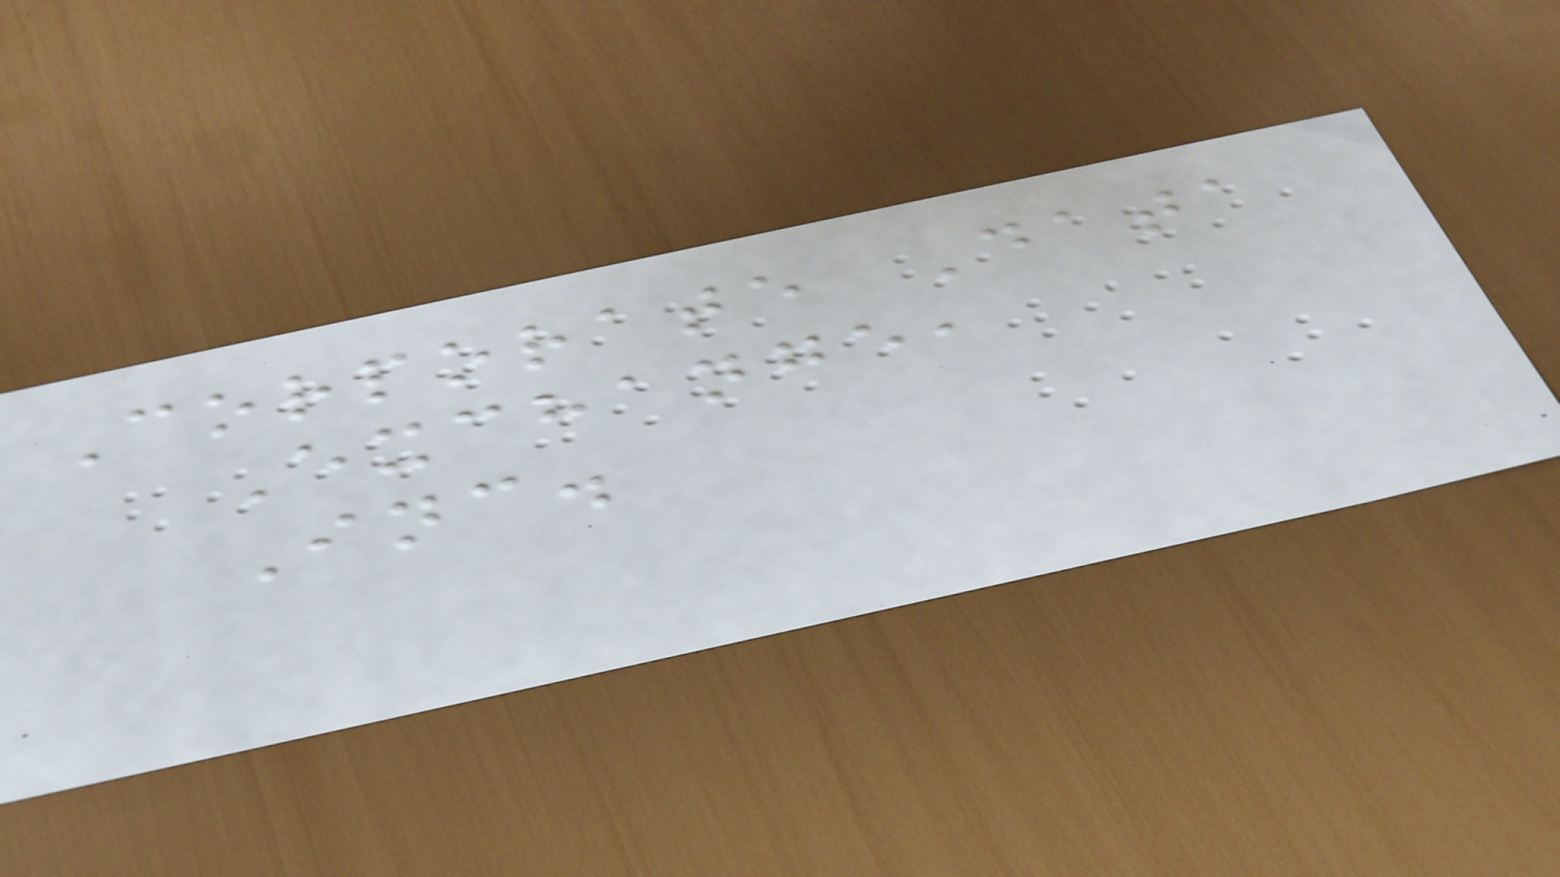Corporate Data
Exchange,
Inc.
